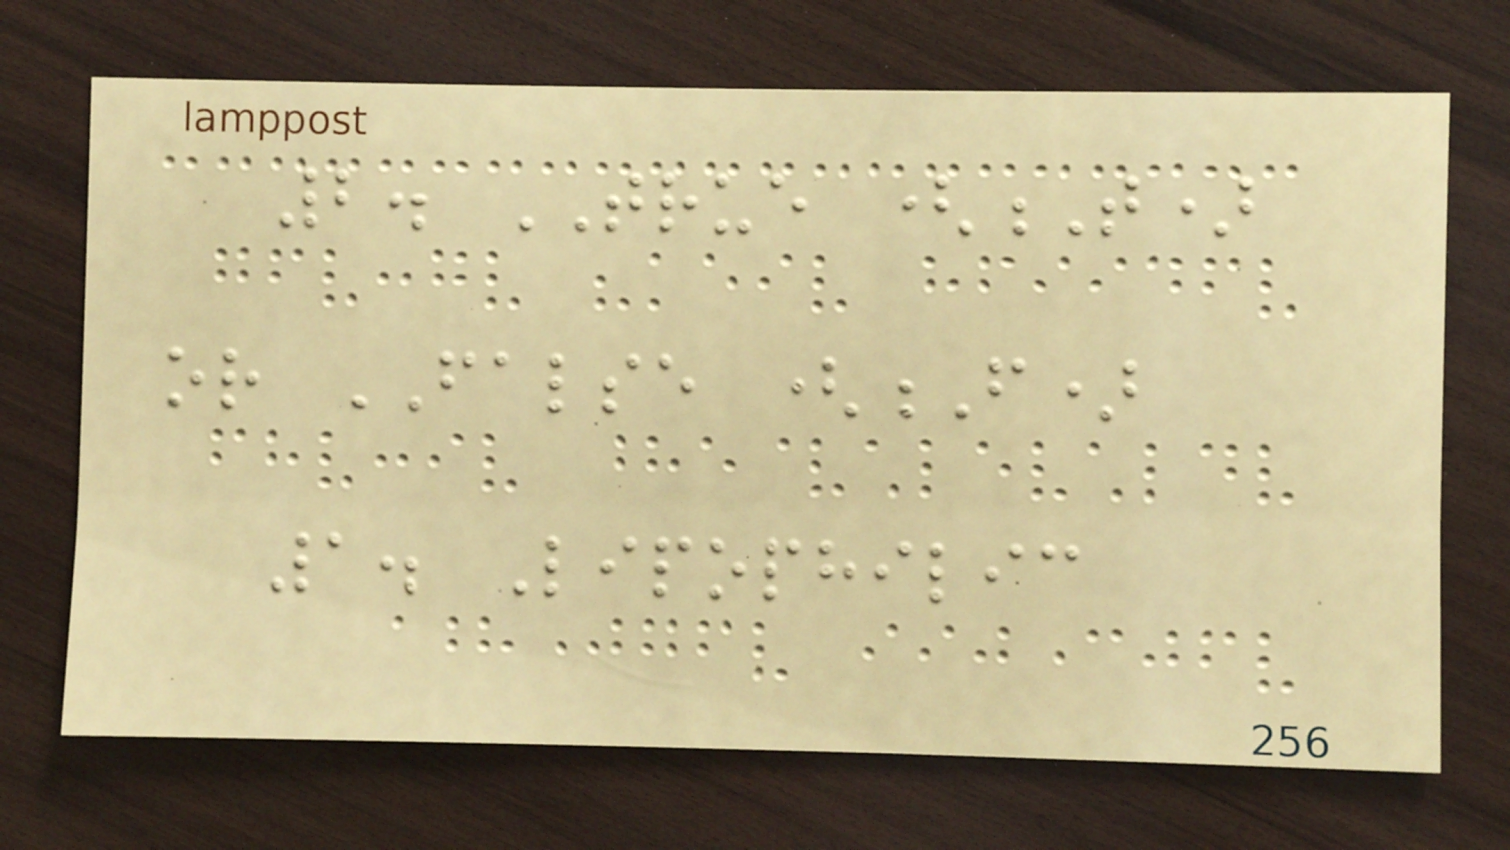2. TRUE (T)
or FALSE (F)
1. Lipophilic
